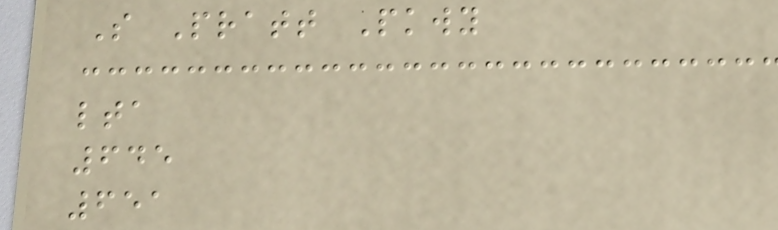S Pratt Pkwy
lta
645
651
